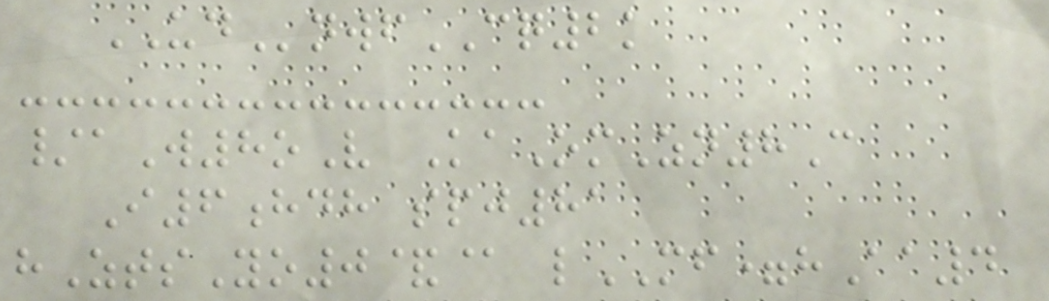UDnwfCQ2k
/aW8oV KaOmZn8C
I6hdh spj81
hZtsYo0&@ lMF=hAa4
